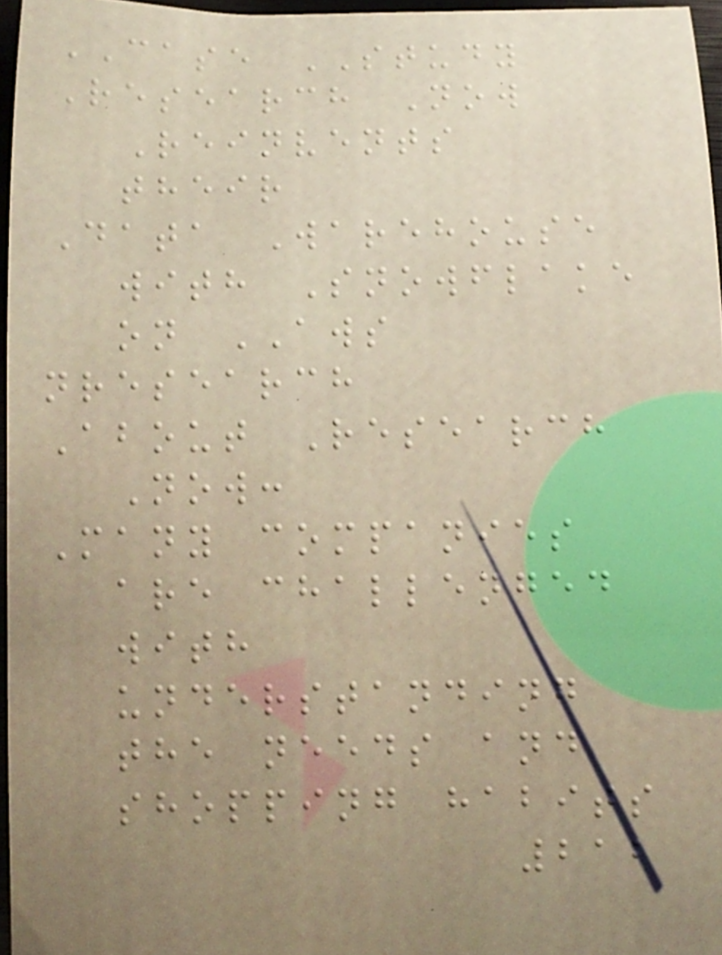CASE STUDY
Research Now
Reinvents
their
Data Warehouse
with Snowflake
on AWS
nresearch
About Research
Now:
Many companies
are challenged
with
understanding
the needs and
shopping habits
212
